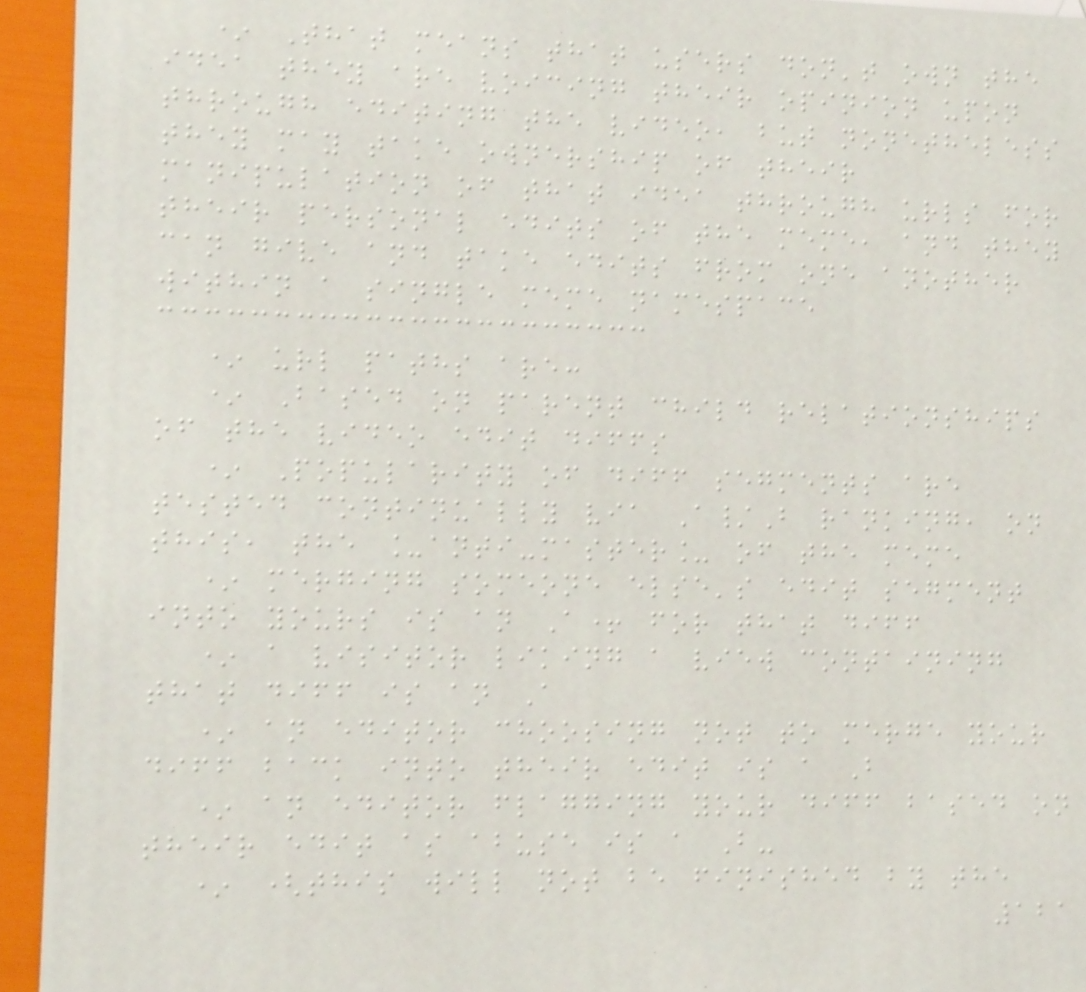* That means that users don't own the
idea they are voicing their opinion upon
through editing the video, but nonetheless
they may take ownership of their
manipulation of that idea through urls for
their personal edits of the meme, and they
can give and take edits from one another
within a single meme namespace
* url paths are:
* Based on parent child relationships
of the video edit diffs
* Popularity of diff segments are
tested continually via A/B ranking, on
this, the _anti-master_ of the meme
* merging someone else's edit segment
into yours is an A+ for that diff
* a visitor liking a view containing
that diff is an A
* an editor choosing not to merge your
diff back into their edit is a B
* an editor flagging your diff based on
their edit as abuse is a B-
* (this will not be finished by the
121
